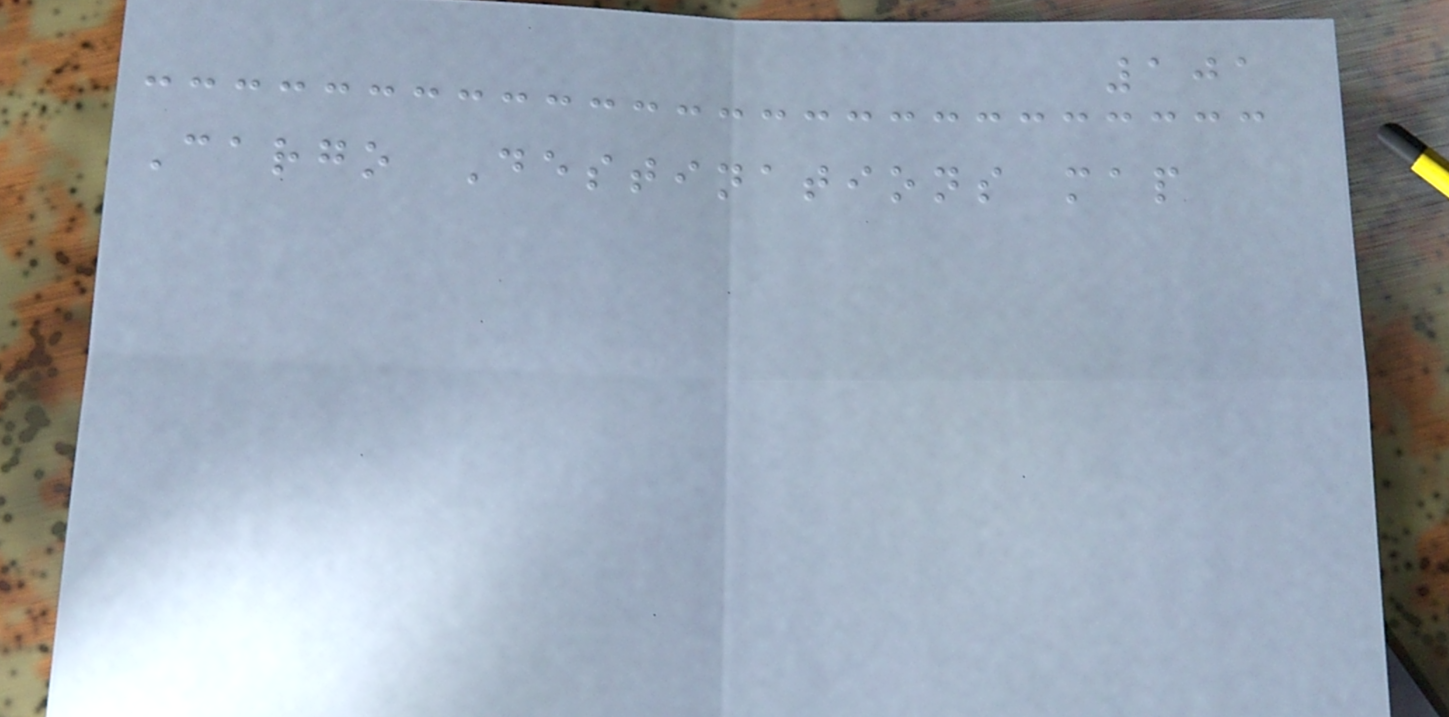101
Cargo Destinations map
